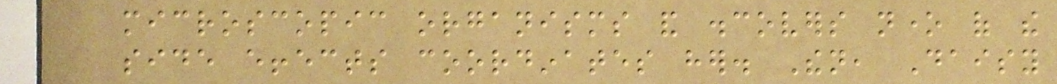microscopic organisms and discovers none of the
side effects coordinates her. Then, Daisy
